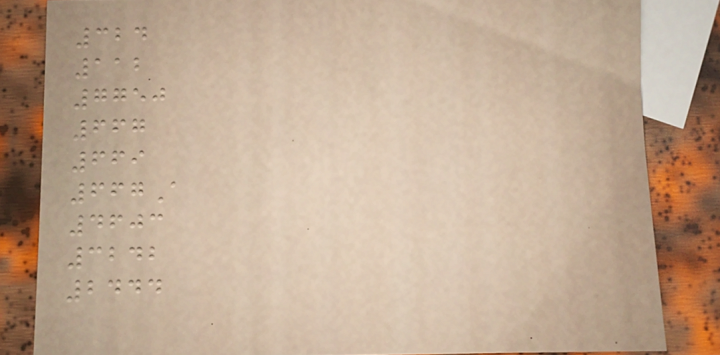324
112
7750
667
669
667A
4603
3242
2444
